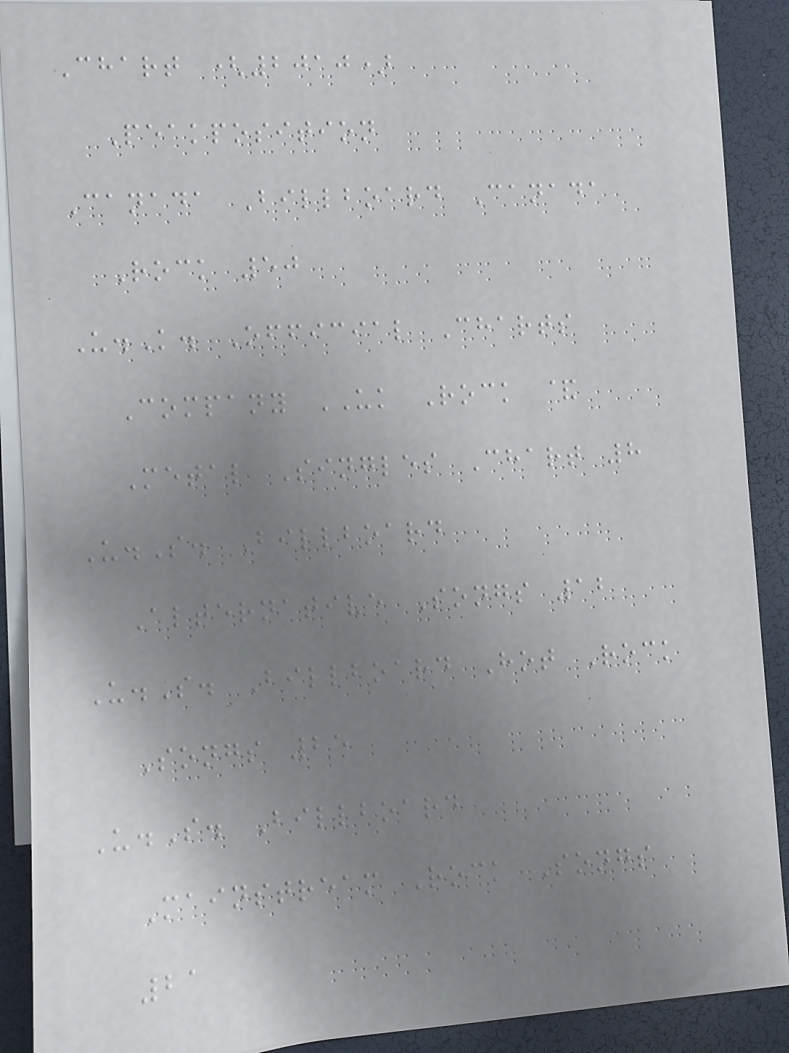Chart (2010)
Peakposition
Canada Billboard Canada
Rock 50
U.K. Official Charts
Company UK Rock &
Metal Singles Chart 8
U.S. Billboard
Alternative Songs 12
U.S. Billboard Hot Rock
Songs 25
U.S. Billboard
Mainstream Rock Songs
21
